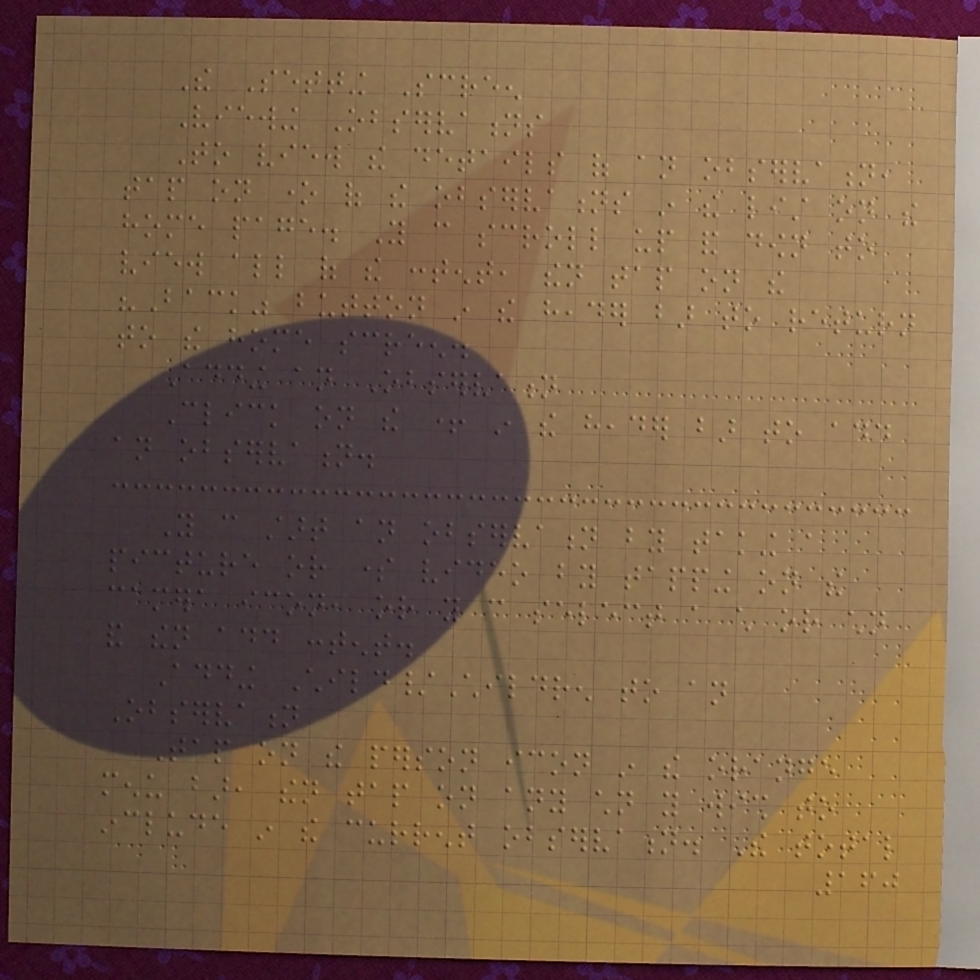The Setting Screen
Viewing Observations
To view the details of an observation,
tap on one of the observations in the list on the
home page. You can scroll up and down to
view all of the content, then tap on the
"Back" button in the header bar to return
to the home screen.
Adding an Observation
Click on the + in the header bar to add
an observation.
You can start an observation by taking a
picture or some video by tapping on the
camera icon, or you can select a child or children
and then add content.
Adding Child/Children to an
Observation
Tap on the person icon in the orange
menu bar, then tap on any children you wish to
include in the current observation. The total
160
